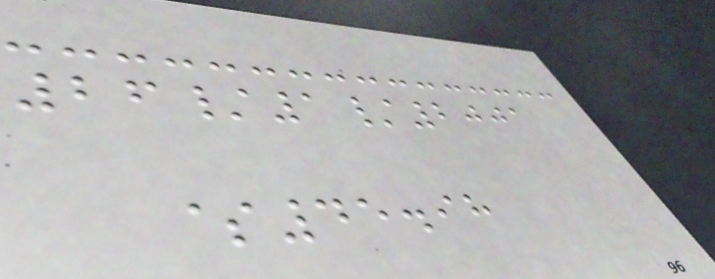26/1/2001
$45.98
